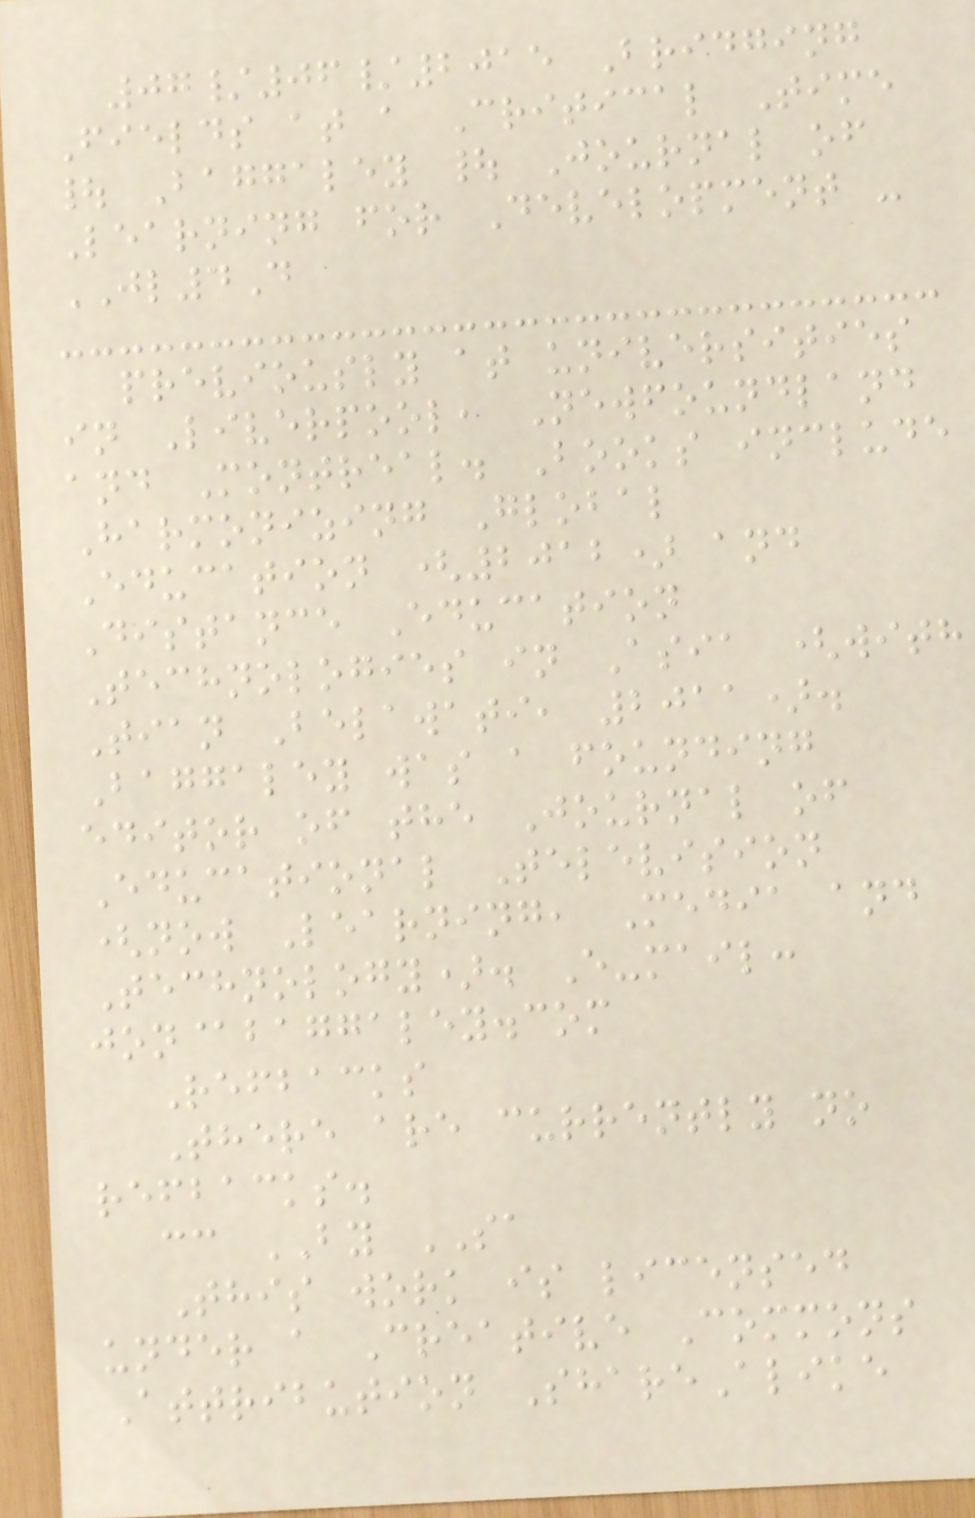07/06/2015 Bridging
Fields at a Critical Time
| Baggaley | Journal of
Learning for Development -
JL4D
previously at universities
in Liverpool, Newfoundland
and Montreal. Books include
Harmonizing Global
Education (2012) and
Distance Education
Technologies in Asia (with
Tian Belawati, 2011).
Baggaley was a founding
editor of the Journal of
Educational Television
(now Learning, Media and
Technology). E-mail:
jon@baggaley.com
Refbacks
There are currently no
refbacks.
cc BY SA
This work is licensed
under a Creative Commons
Attribution ShareAlike
